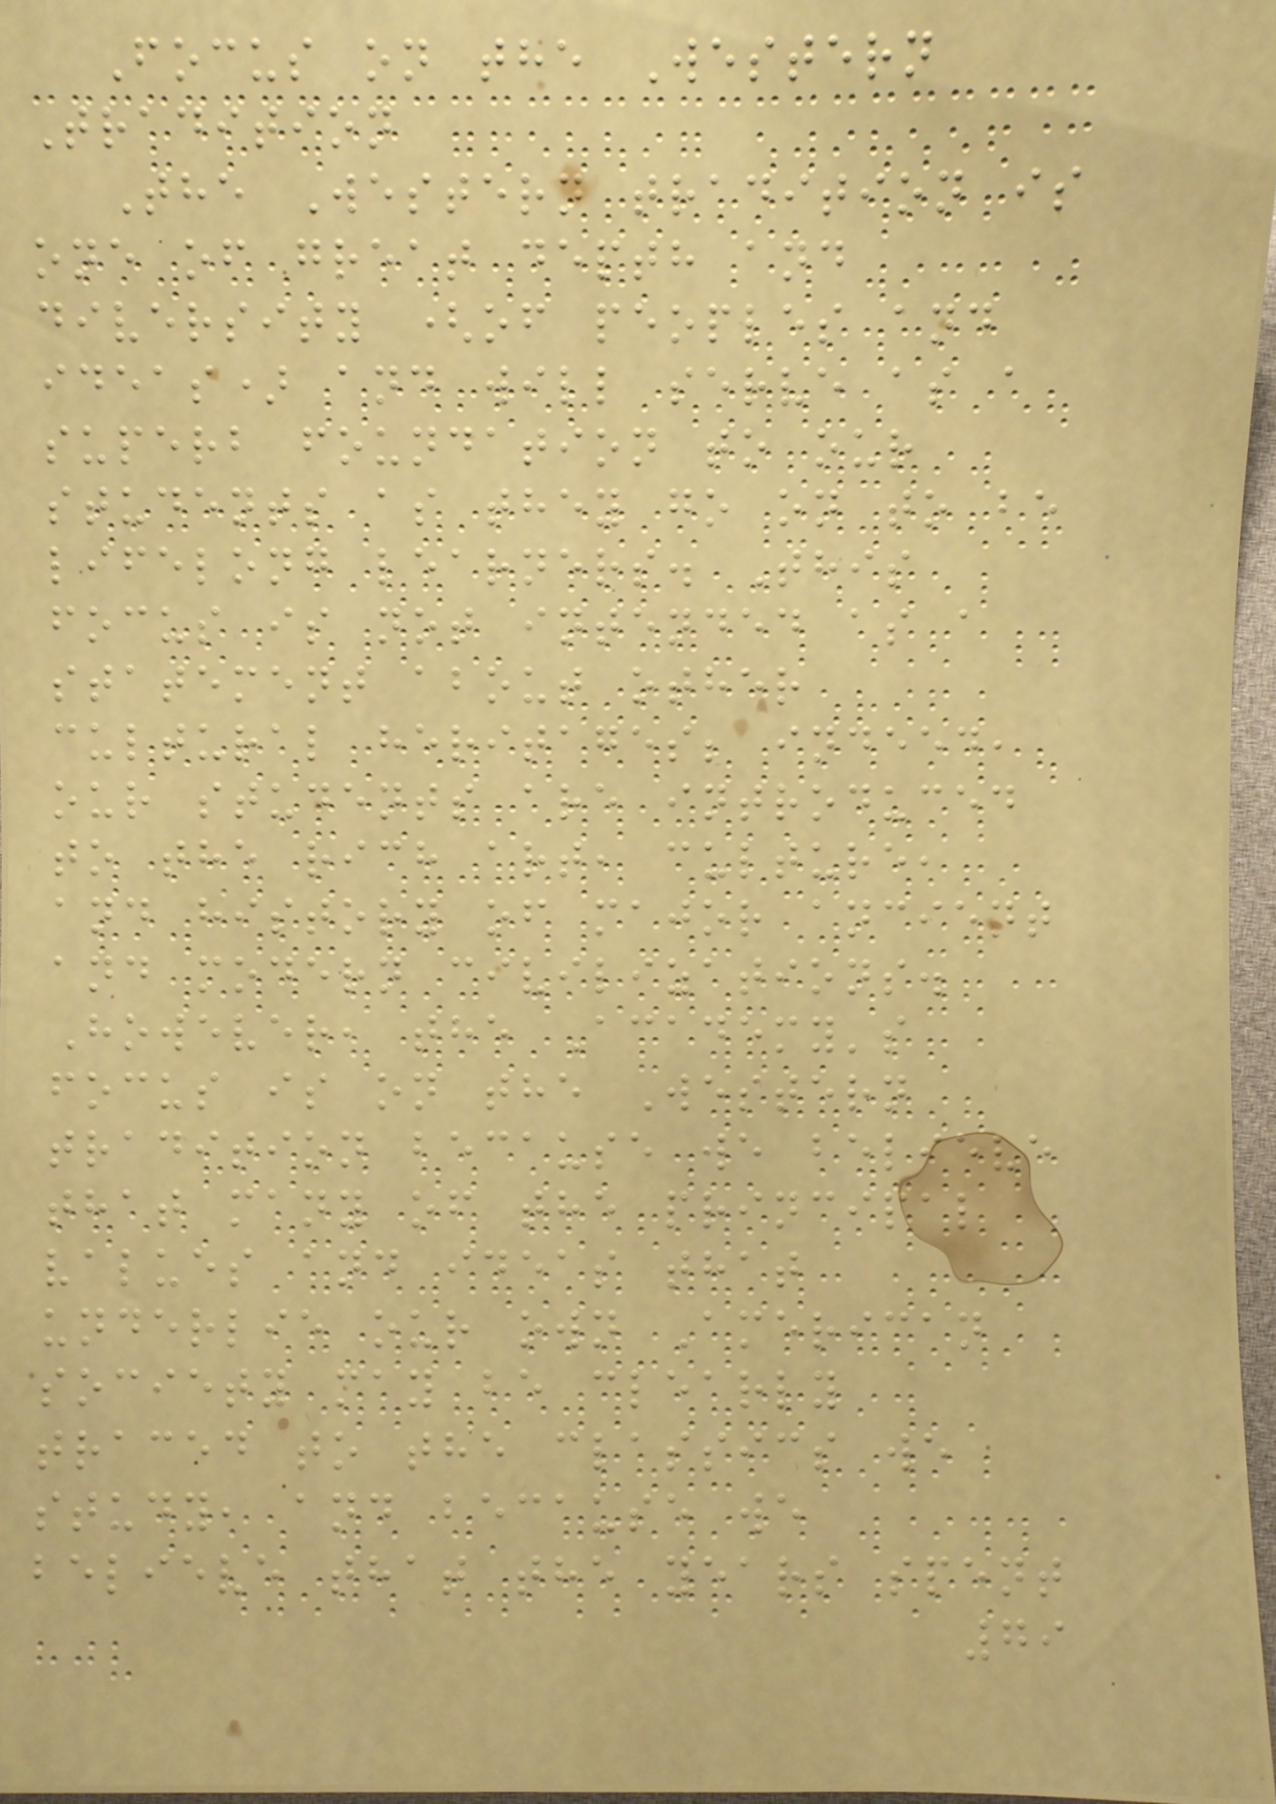Focus on the Western
Tradition
The Western tradition is
one of great depth and
diversity (of peoples and
ideas) and will serve as a
superb foundation to our
students as they go on to be
lifelong learners. This
focus is not intended as a
statement about other
cultural heritages; indeed,
our students are introduced
to the rich art, culture,
and history of major ancient
and modern civilizations.
However, the Academy's
focus is on the Western
tradition because we believe
that many of the principal
values and ideas that
underlie our own American
society may be clearly
traced to the classics we
study, and because we
believe that the years spent
79
